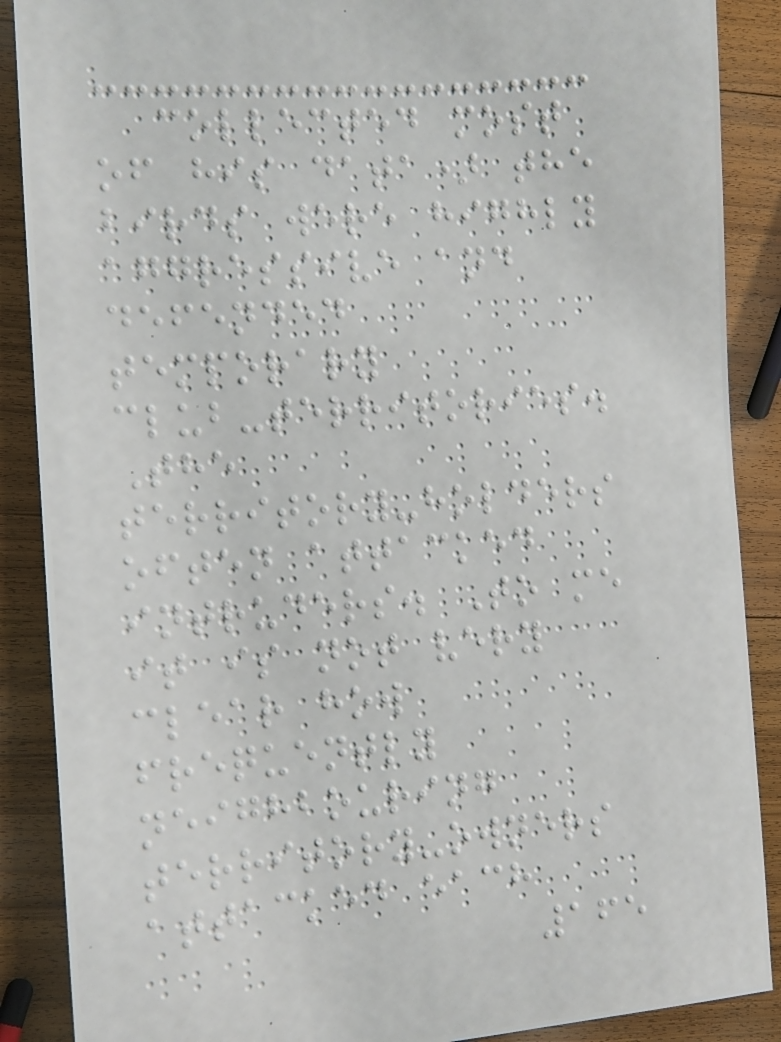collected most
of his data) the
birds were highly
aggressive and
defended
temporary
club-territories.
The
territory-holders
often attacked
intruders. To me
it is not very
clear how
frequently
neighbouring
territory-owners
attacked each
165
